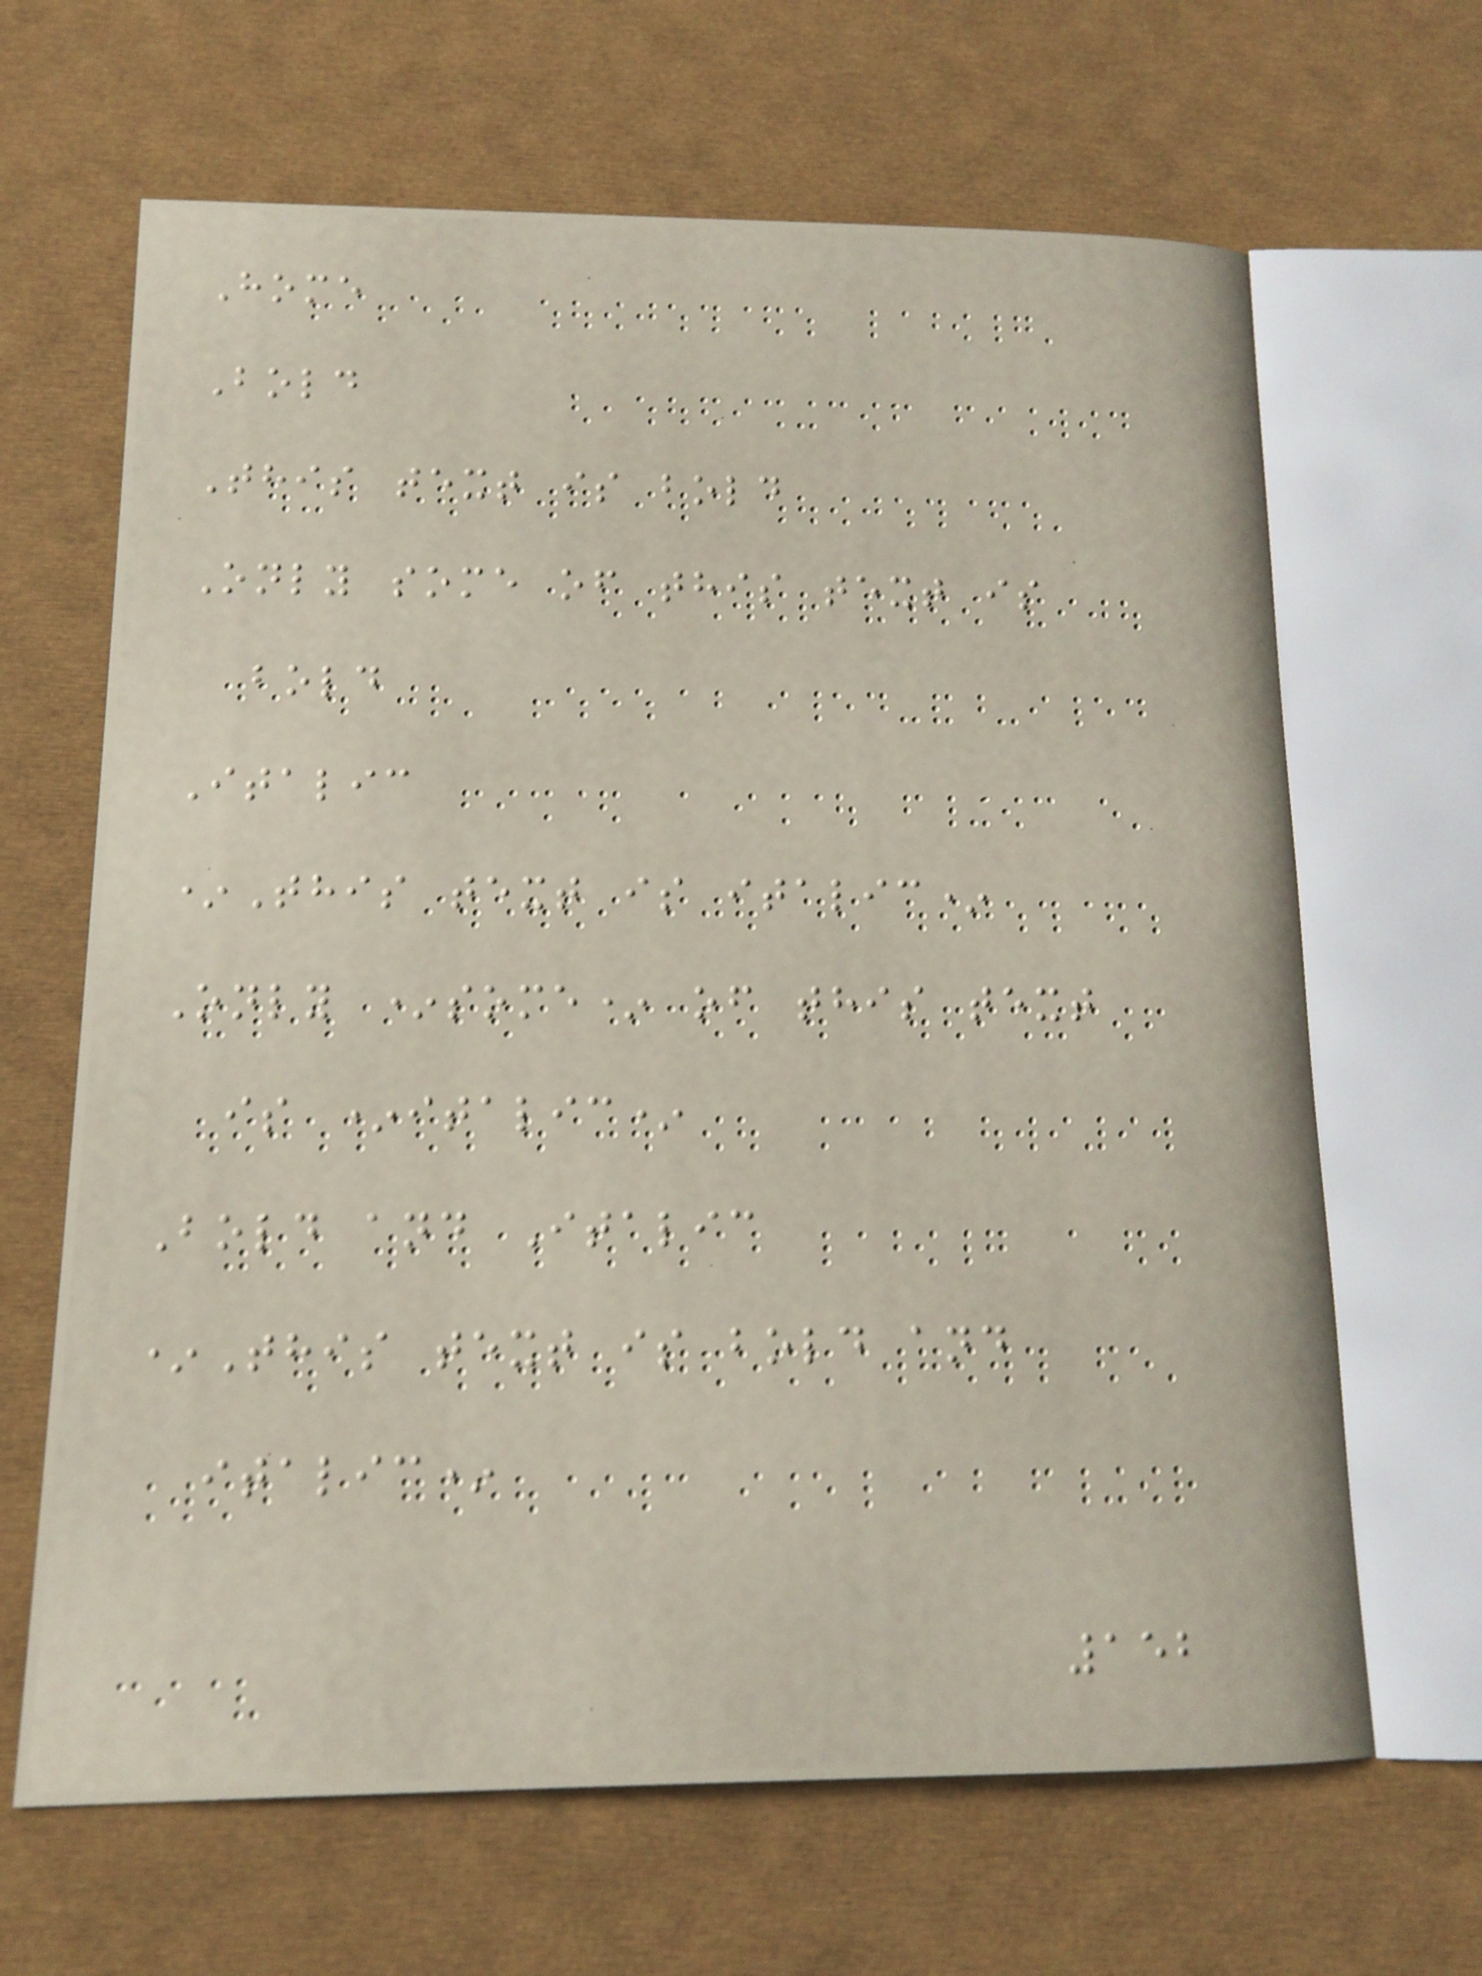Home
Bold
This text is bold
Only some of this text is
bold
Italic
*This text is italic*
Only *some* of this text
is *italic*
Bold and Italic
*This text is bold and
italic*
152
